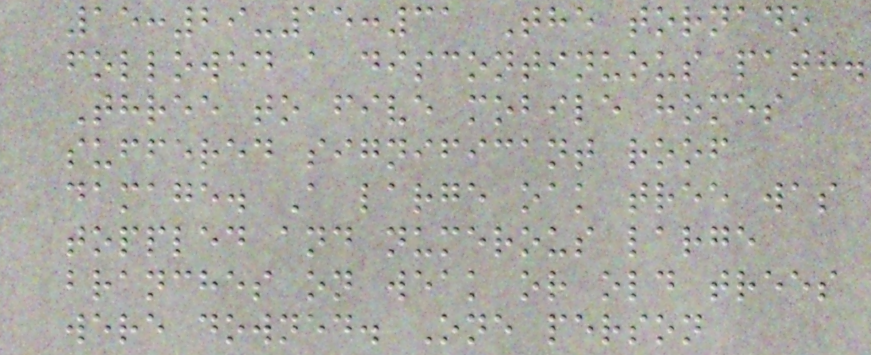15:29-15:31 The tornado
followed a discontinuous path.
Three to five mobile homes
suffered significant roof
damage. A large oak tree was
toppled and numerous large
branches on weak or old trees
were downed. One person
